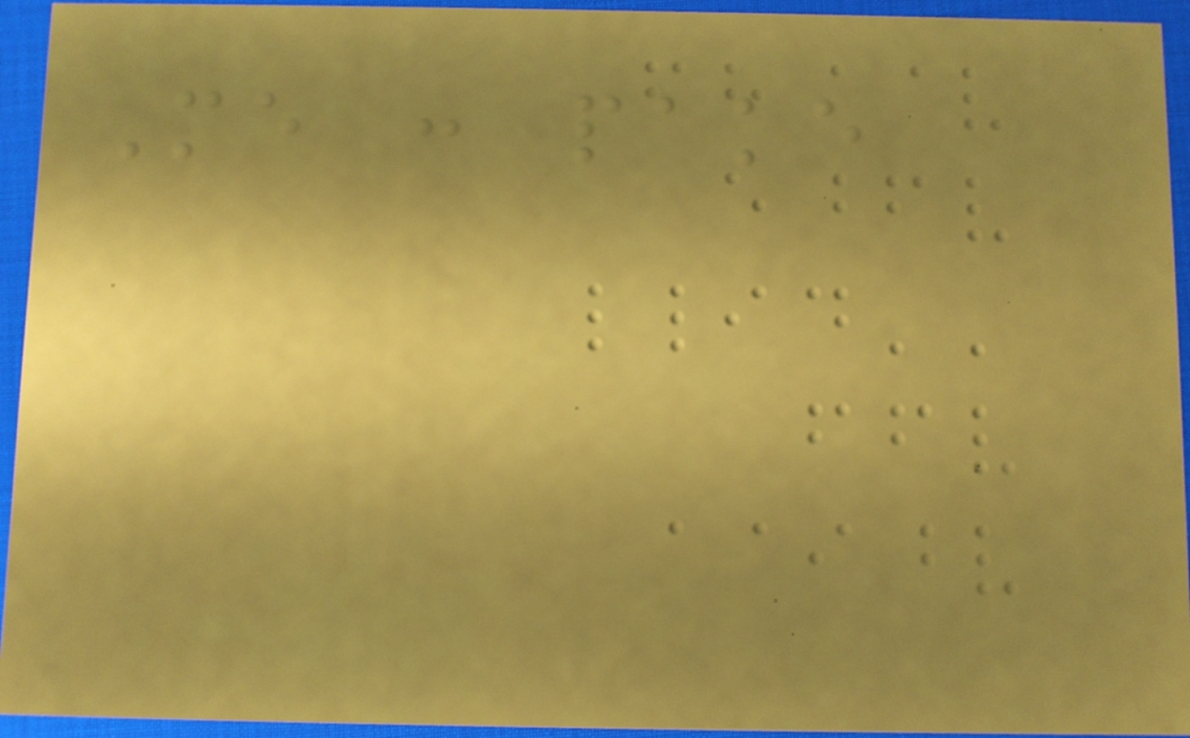Me : pake
